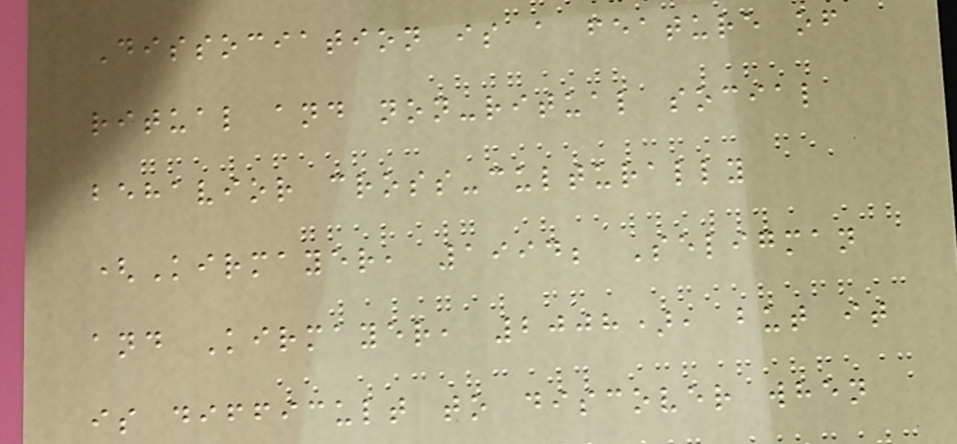Dissociation is a feature of
ritual and non-ritual social
behavior cross-culturally
(Kirmayer, 1994; Seligman
and Kirmayer, 2008), but it
is difficult to discover when
